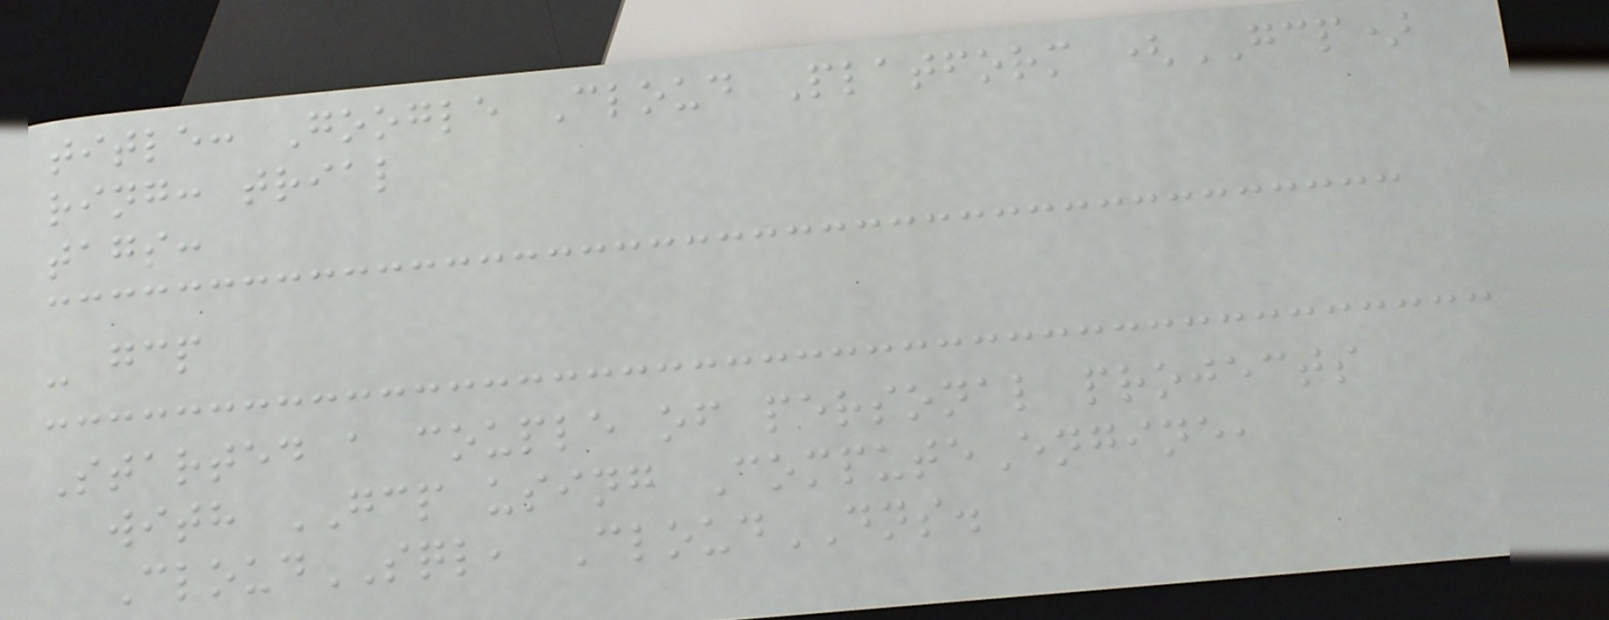title: Google Cloud Platform (GCP)
ring: trial
tags:
- gcp
Started a couple of personal projects
with GCP using ComputeEngine,
CloudSQL, CloudDNS.
